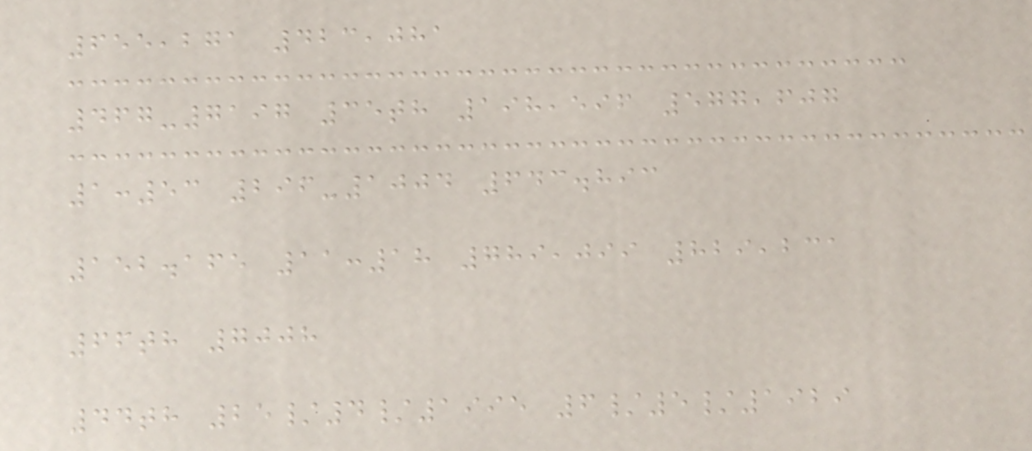655,271 423,081
467-7197 35th 198,596 577,607
1:53 296-1004 643.893
152.165 11:18 789,099 829,231
66th 7008
44th 25/4/1995 6/5/1929
